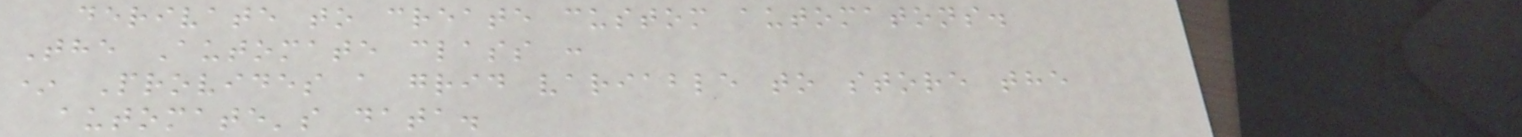derivate to create custom automatons.
The Automate class :
* Provides a grid variable to store the
automate's data.
